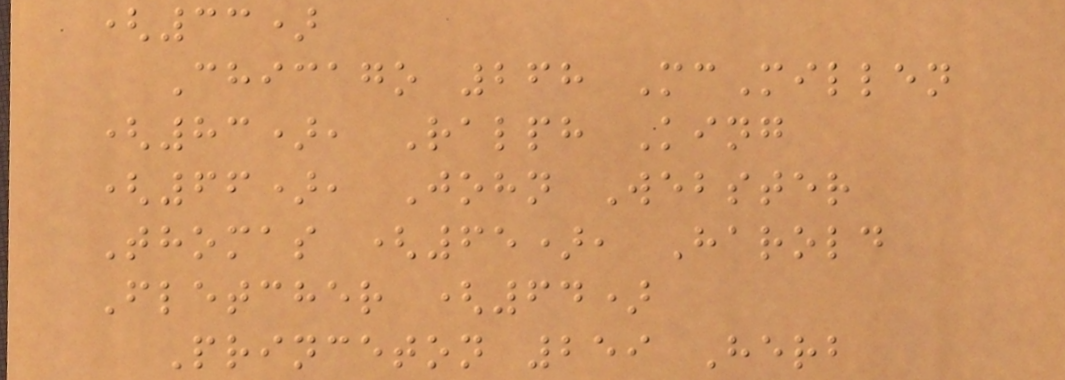(33)
Chicago 268 McMillen
(83), Ralph King
(66), John Webster
Thomas (65), Harold
Fletcher (64)
Princeton 259 Herb
